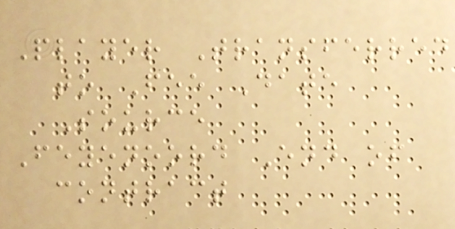Player Transferred
to Fee Date
Source
Feyenoord End of
contract
